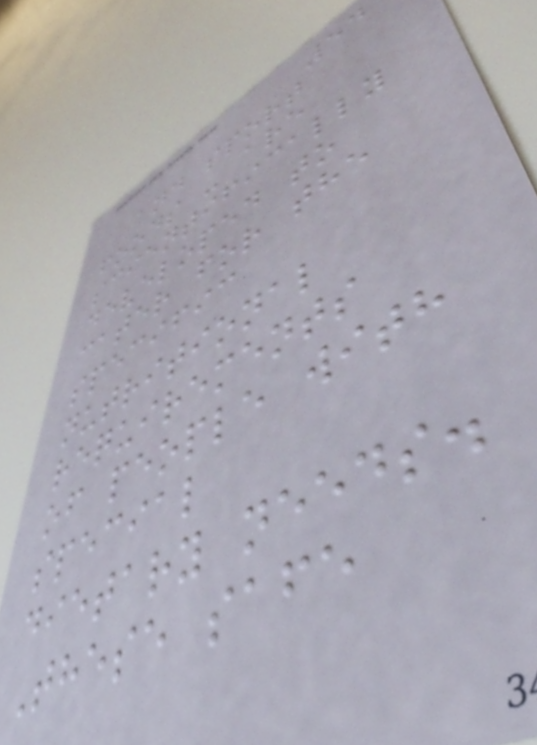54
and sport
foods - are
scientifically
developed to
cater for the
specific
nutritional
requirements
of people with
special
dietary needs.
These safe
